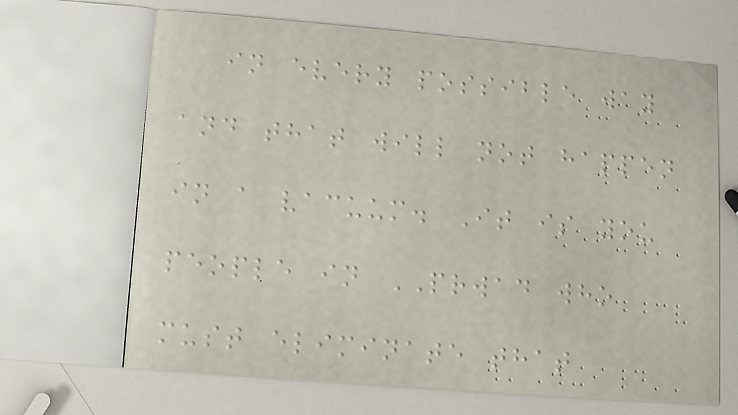in every possible way
and that will not happen
in a vacuum. It is you
people in PRWAD who
must eliminate that
